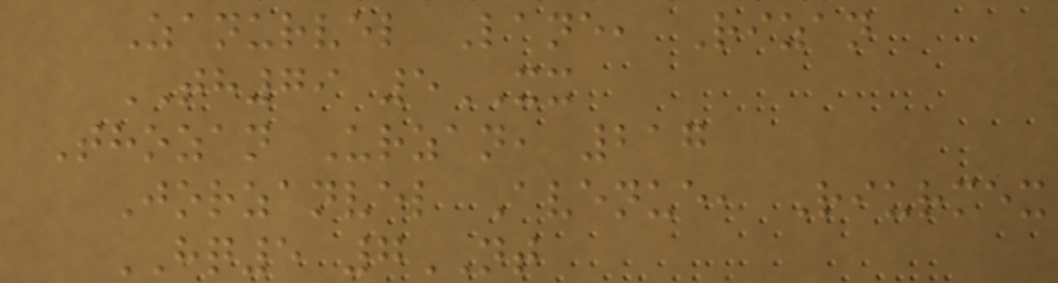Zanurvel Lane, Rizan
TH79 5XX
Thozan Urzan, 217
Jorzanvel Avenue, Riurmex
HQ5 7NT
